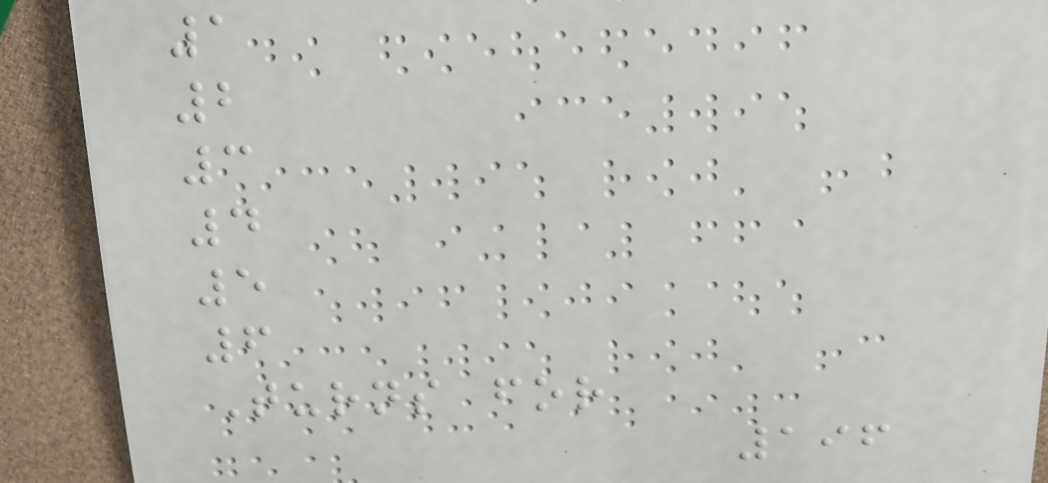1
2
3
4
5
6
Turns for
196
